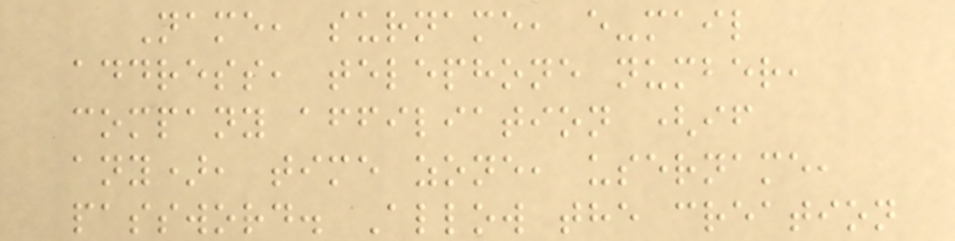Name, surname, e-mail
address, telephone number,
company affiliation (if
any), time zone, username,
password. Allow the creation
